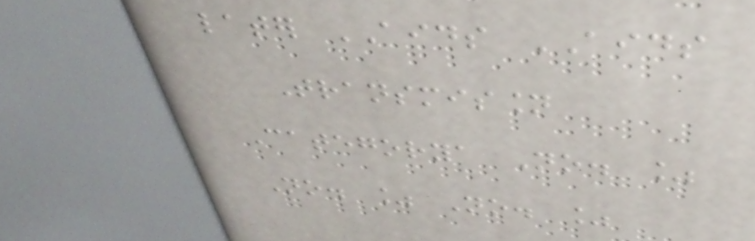later AIDS AIDS
Transmission
Categorya No. %
No. % No. %
